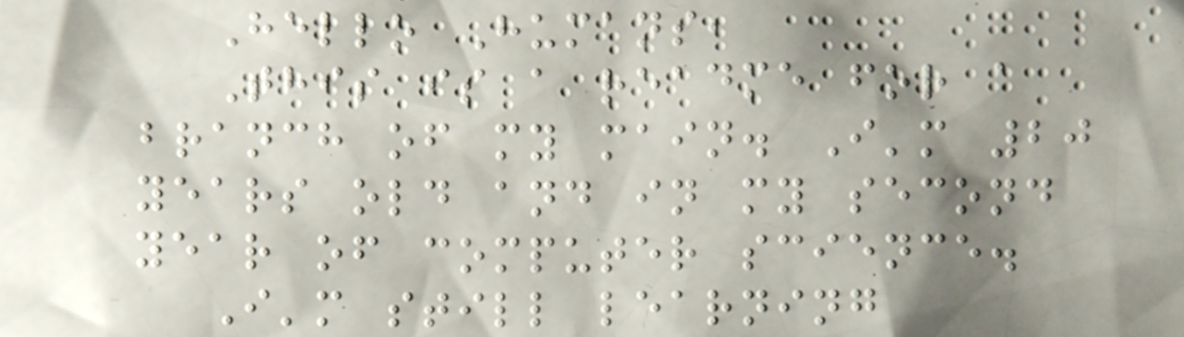Hello Humans,
This is a readme for a
branch of my main. I'm 20
years old and in my second
year of computer science.
I'm still learning
